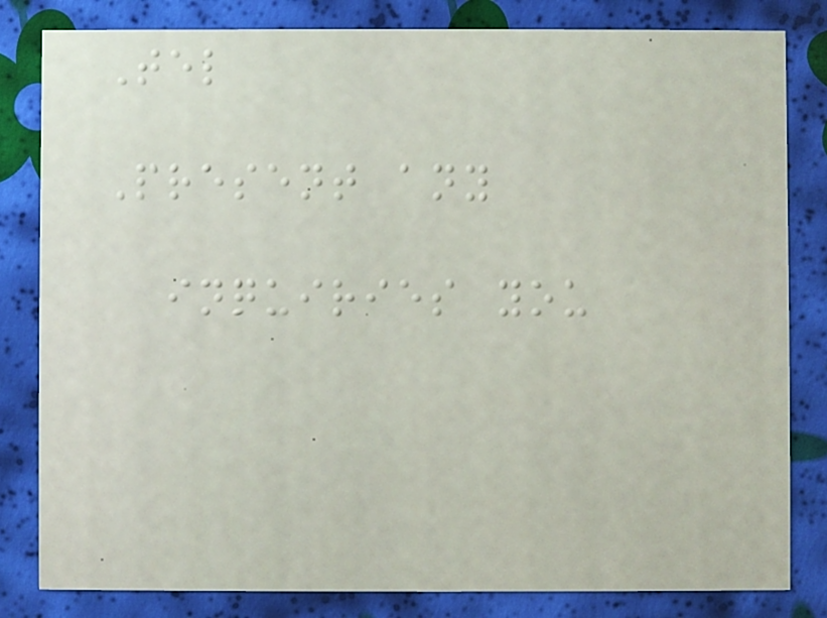Tel
Present any
inquiries you
